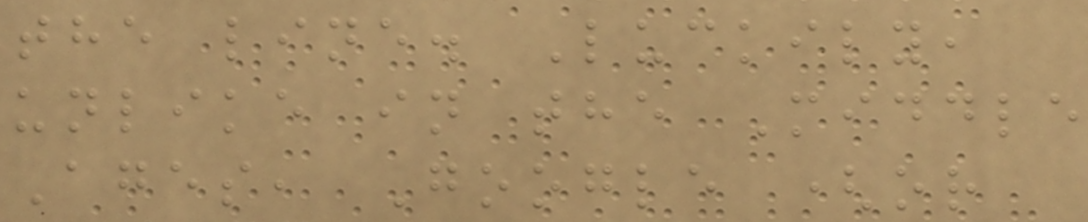the line. Luckily,
unlike in the Middle
Ages, Google (or
